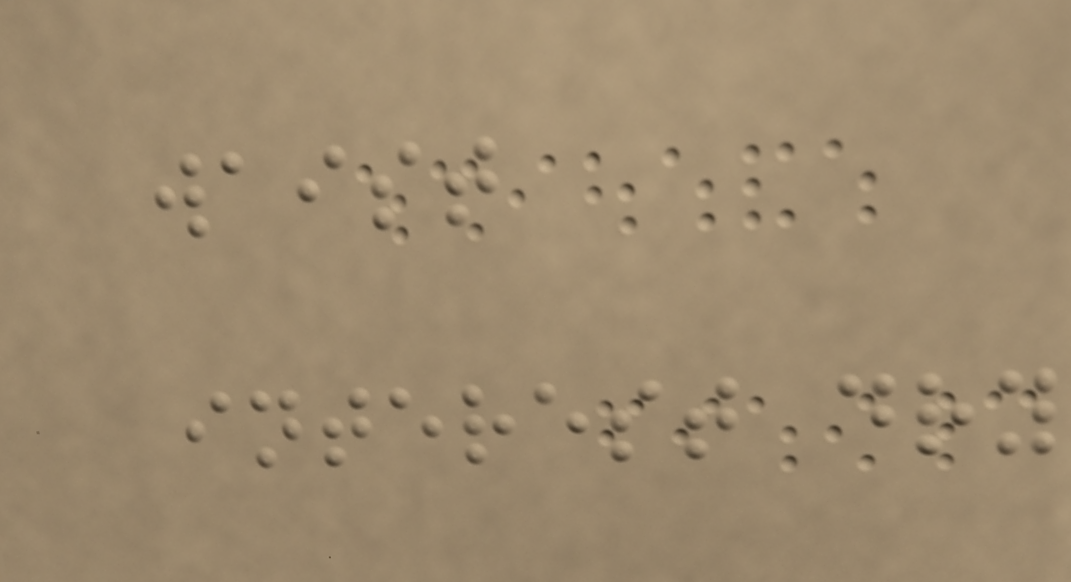waist
interest dry
